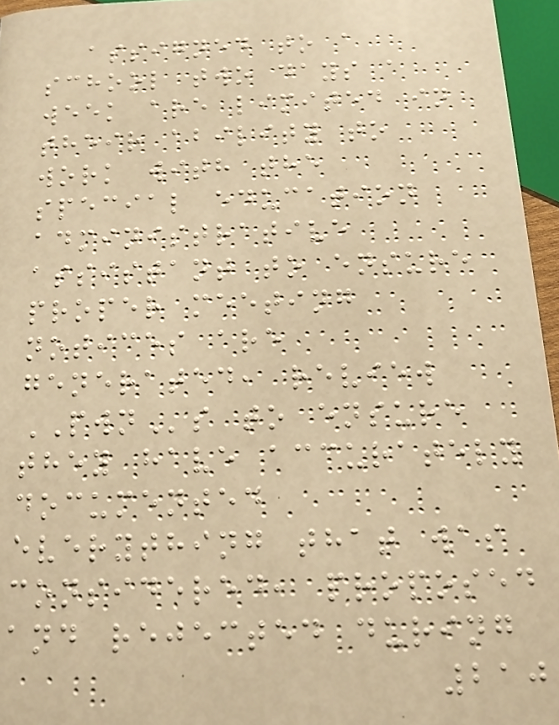assigned to a
school two days a
week are limited in
their ability to
work with the
special education
administrative
assistant to ensure
proper meeting
notices are
generated, review
PWNs to ensure
they have accurately
documented
everything that was
considered, proposed
and rejected during
210
